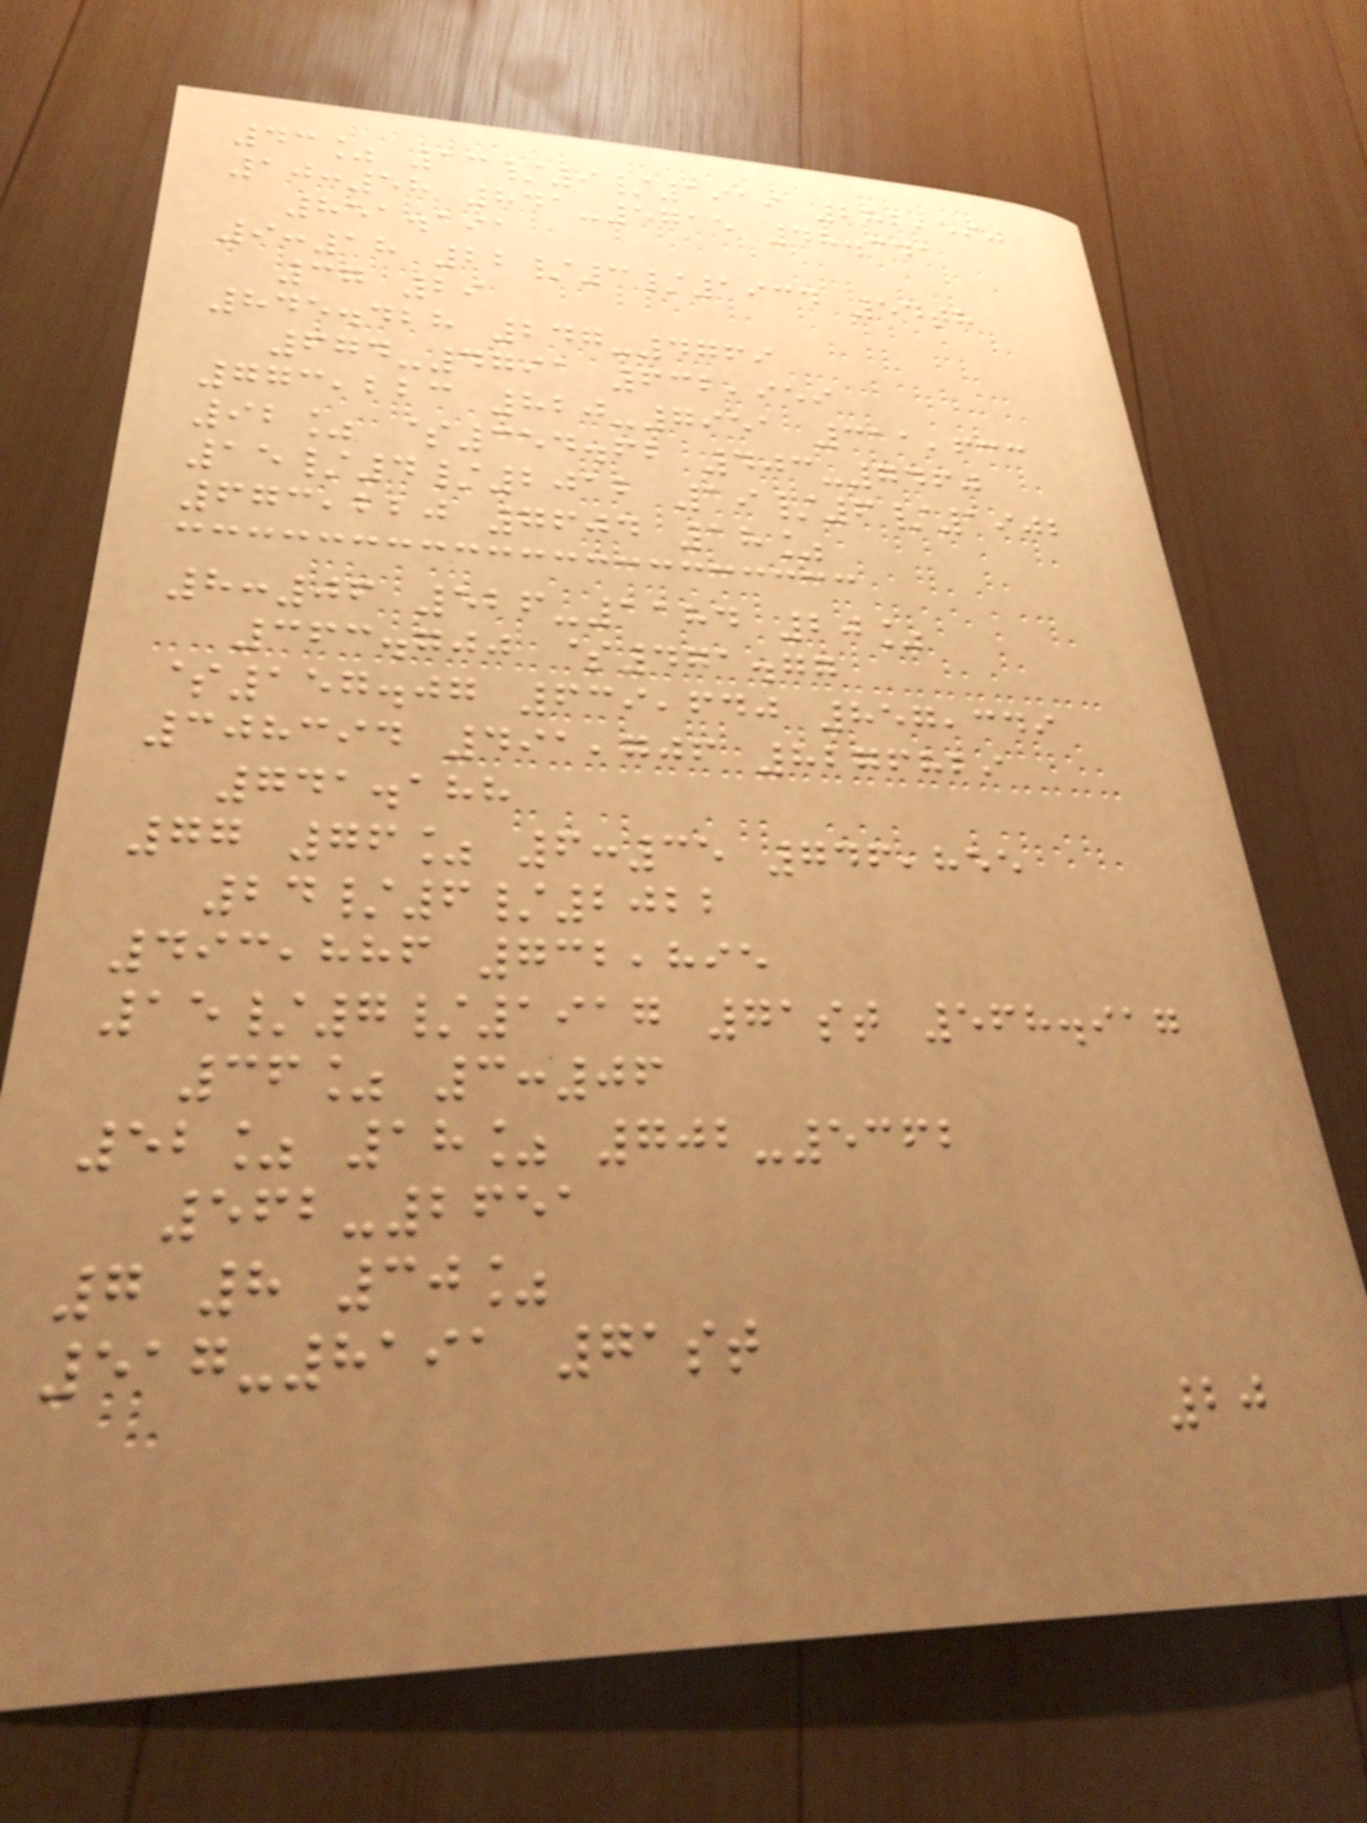43% 13/9/1919 282,590
10:58 841-5715 48.341
851.191
9:18 22/3/1934 54th
37 29
845.428 247-4769
674-4791 632,959
773,223 820-7951 311,633
92% $354.62 403-7460
15/4/2012 19/6/1902
673,220 7604 18%
8:06 526-1184 20%
363.700 $471.77
$157.07 639,640 857,349
308394 491,706 8276829
741.188
77 76% 6:35 746,855
24/6/2022
493,886 732,895
15/7/1917 71st 568.917
36% 3:06
52% 18% 702-5362
562-2651
7 8 30%
517-8191 71st
20
